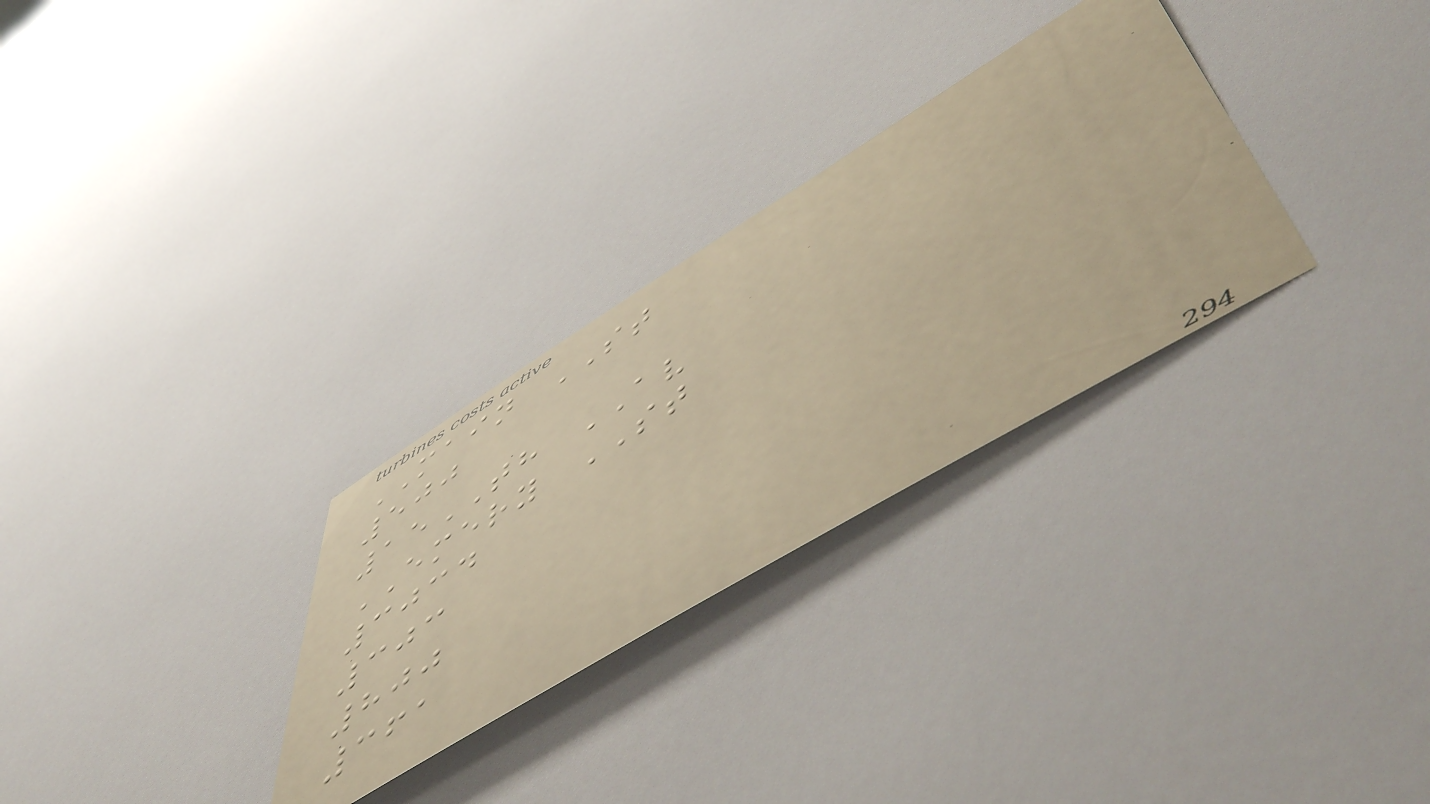MAIN ST
500
15TH AV
EMERY ST
3034
303
800
361
